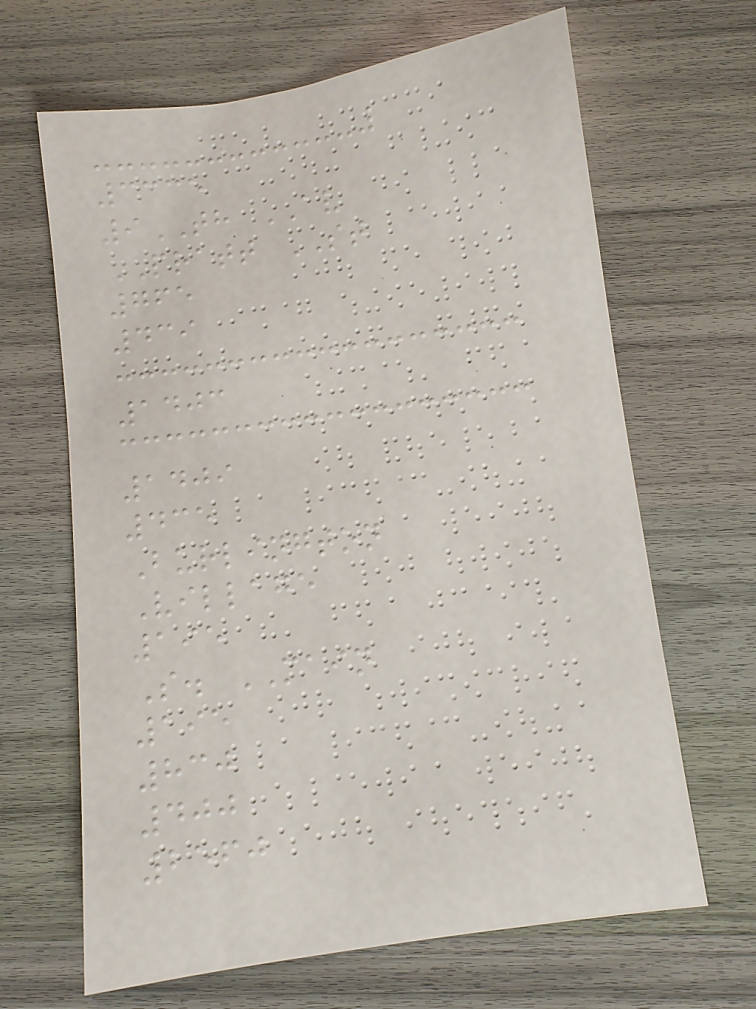3335
9TH AV
PRATT ST
765
439
1403
1409
435
Burlington
Village
195
S. MAIN
195
830
400
2560
